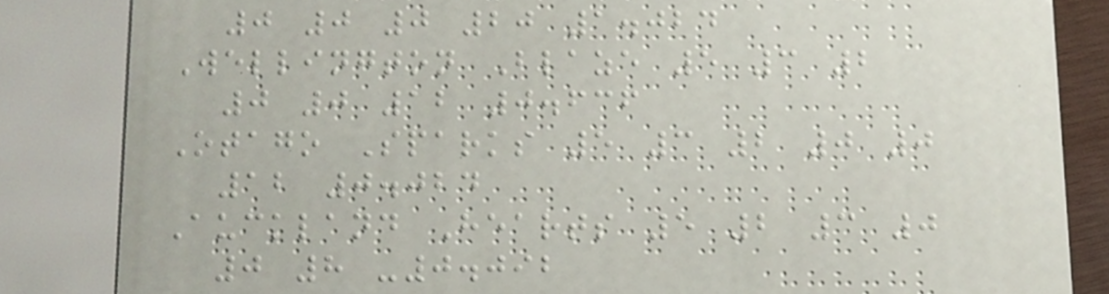0 0 0 20 1.024
Wellington Blaze 5 3 2
0 0 12 0.636
Otago Sparks 5 3 2 0 0
12 0.024
Auckland Hearts 5 2 3 0
0 8 -0.092
